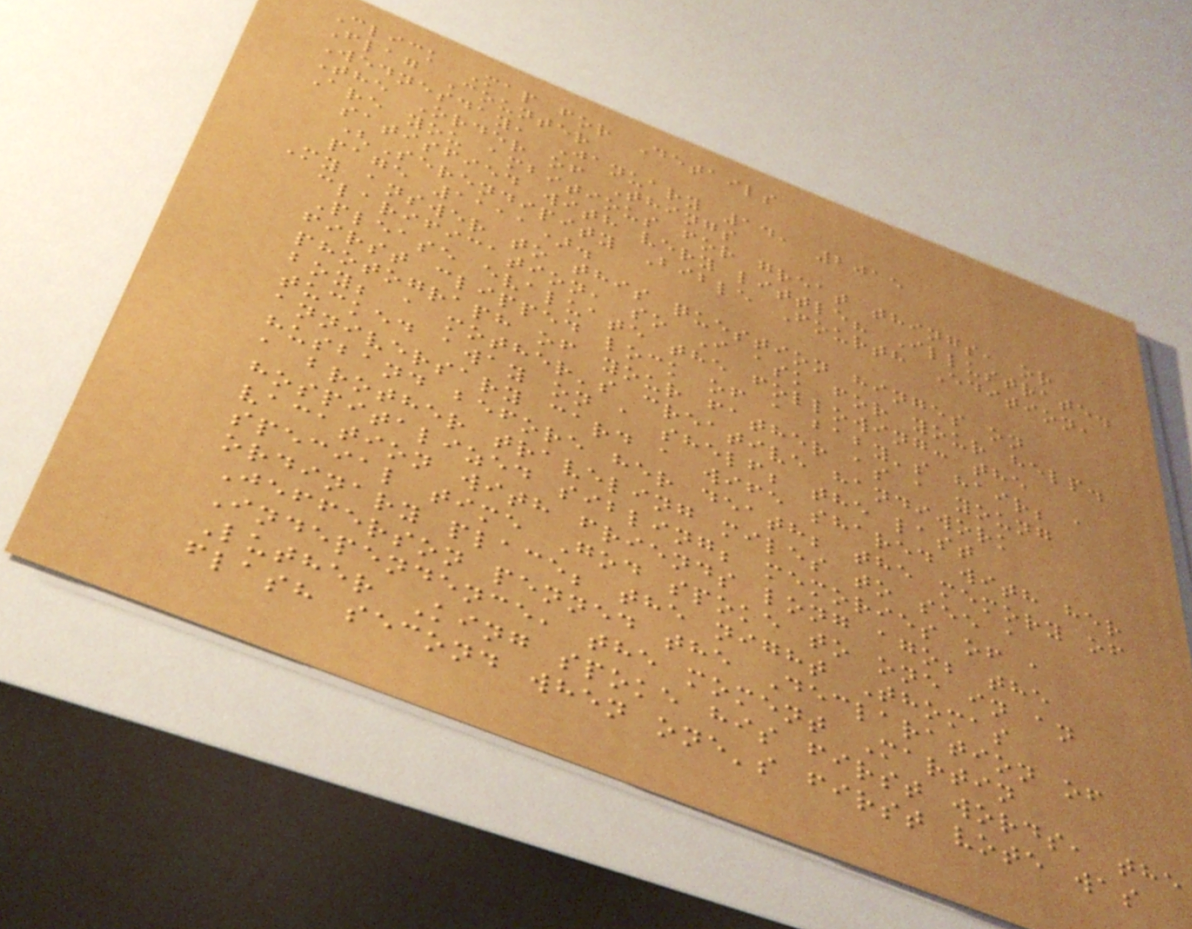Click Map for Details
Flag Counter
Wednesday, January 14, 2015
The Order of Things
Are you ambitious for great things, or
satisfied with very little? Illustrate.
(Serendipity Bible Fourth Edition,
page 1111).
My answer to this question hinges on
clarification, so I ask for your help.
Please evaluate the following: the
first clipped lock of a baby's hair; a
photograph of your father as a young
boy; a mother's creative handiwork
tucked away on a shelf; the last
anniversary card a wife shared with her
husband before her death; the memory of
a brother traveling miles to see a
hospitalized sibling; memories of a
vacation with friends long ago; the
special time God spoke to one in an
ordinary place; the night Thomas
Jefferson penned the Declaration of
Independence, the moment Martin
Luther King spoke his first words, the
flash second when one's first vote was
